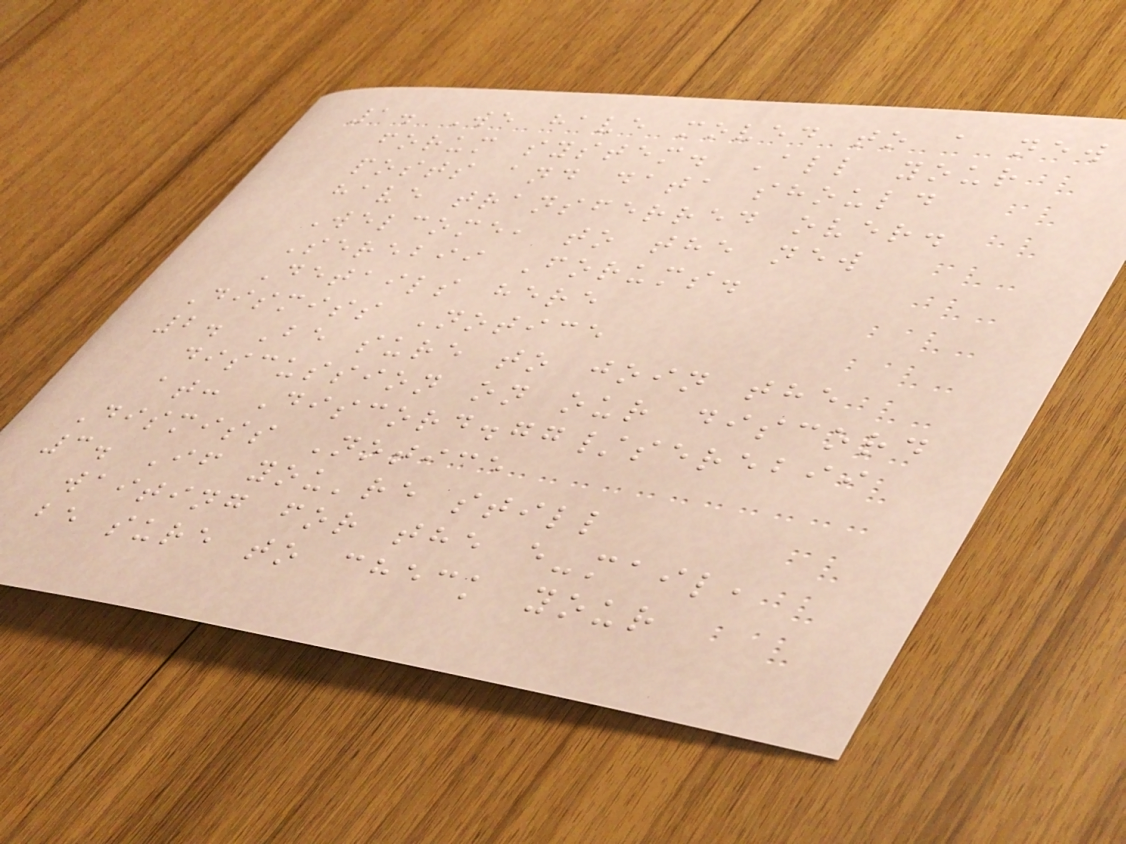1. We have moved to a new
forum system. All your
posts and data should
have transferred over.
Welcome, to the new
Serebii Forums.
Details here
Dismiss Notice
2. Be sure to join the
discussion on our discord
at: Discord.gg/serebii
Dismiss Notice
3. If you're still
waiting for the e-mail,
be sure to check your
